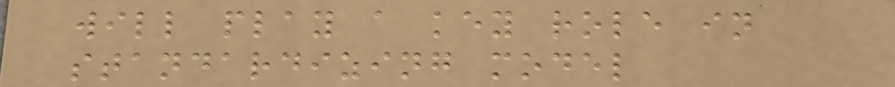will play a key role in
standardizing model
